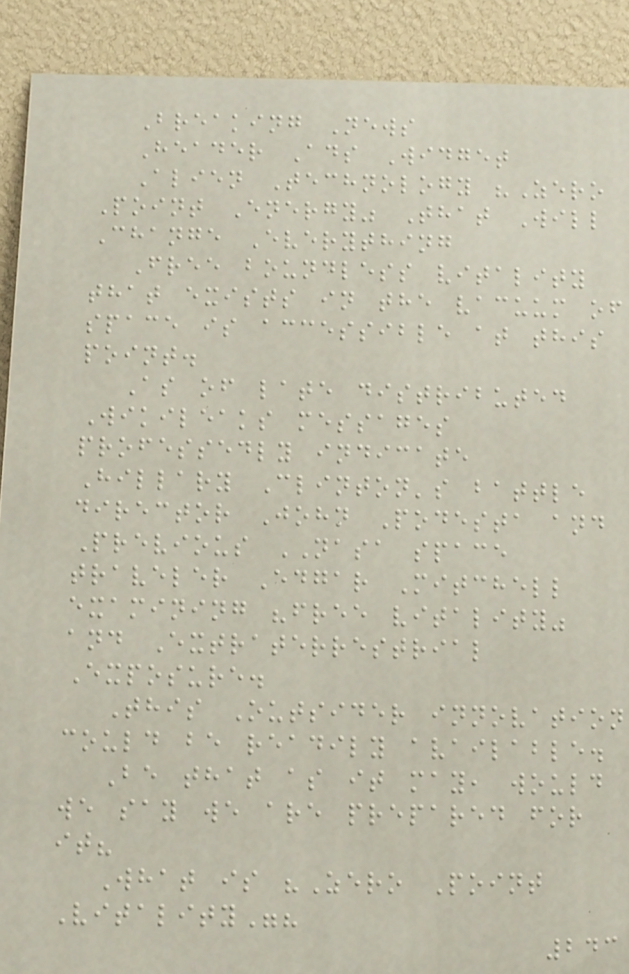Breaking News
Header Ads Widget
Alien Technology "Zero
Point Energy" That Will
Change Everything
Free boundless vitality
that exists in the vacuum of
space is accessible at this
point.
As of late distributed
Wikileaks messages
professedly indicate
Hillary Clinton's battle
director John Podesta and
Previous NASA space
traveler Edgar Mitchell
examining "free vitality"
and Extraterrestrial
Exposure.
This Outsider innovation
could be readily available.
Be that as it may, would
we say we are prepared for
it?
What is "Zero Point
Vitality"?
243
